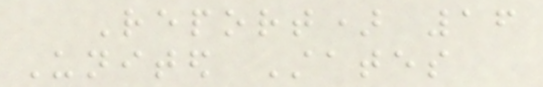Report) 16
United States
